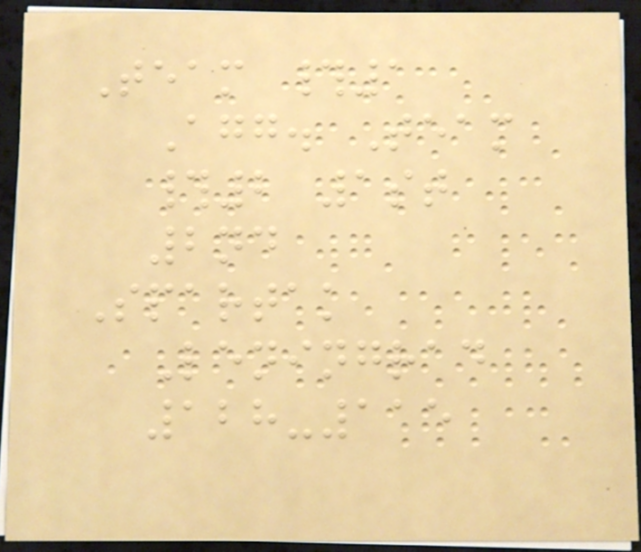Team #1
Agg. Team
#2 1st
2nd
Spartak
Leningrad
128-115
